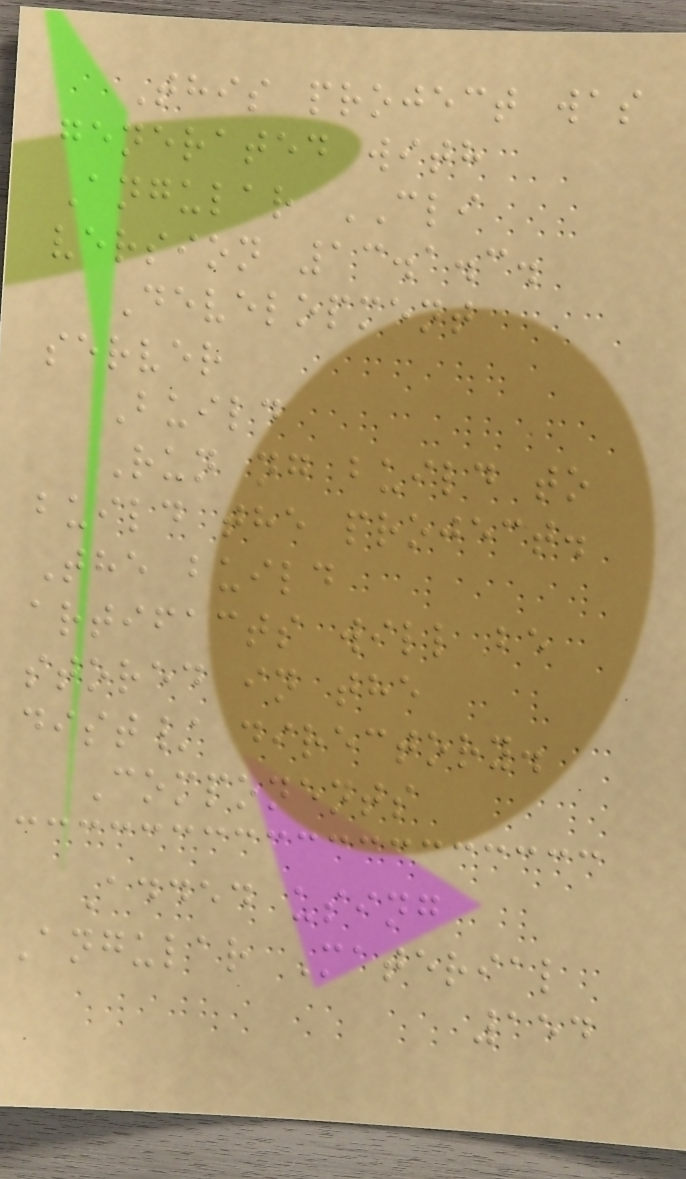This project was
generated with
Angular CLI
version 13.1.3.
Development
server
Build
Run ng build to
build the project.
The build
artifacts will be
stored in the
dist/ directory.
Components
Added using
Angular Material
154
